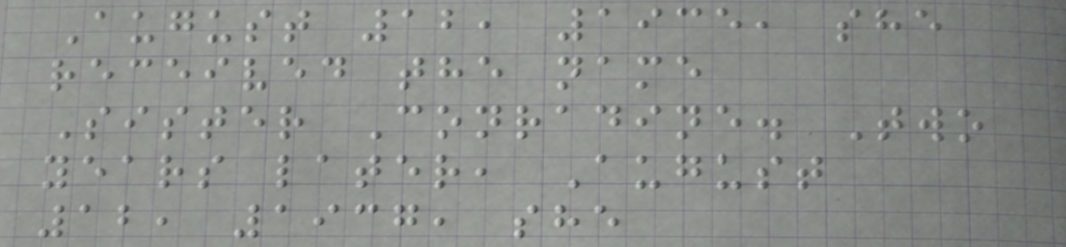August 12, 1935, she
received the name
Sister Conradine. Two
years later, August
12, 1937, she
